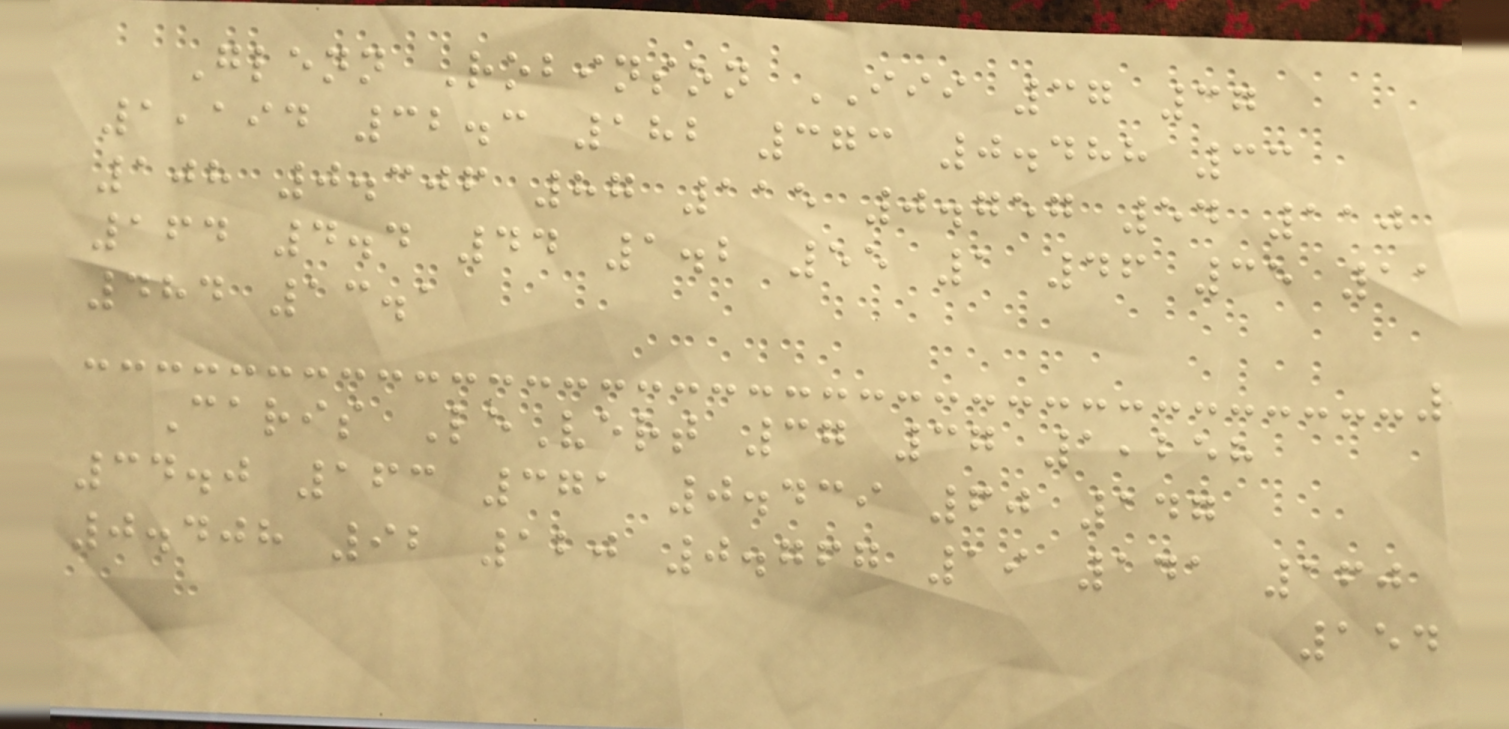Glenn Robinson III 37 37
1,194 32.3 182 373 0.488 33
108 0.306 87 115 0.757 54 110
164 4.4 44 1.2 55 1 46 35 11
484 13.1
Caris LeVert 37 37 1,258
34.0 163 371 0.439 60 147
0.408 92 120 0.767 19 141 160
154
